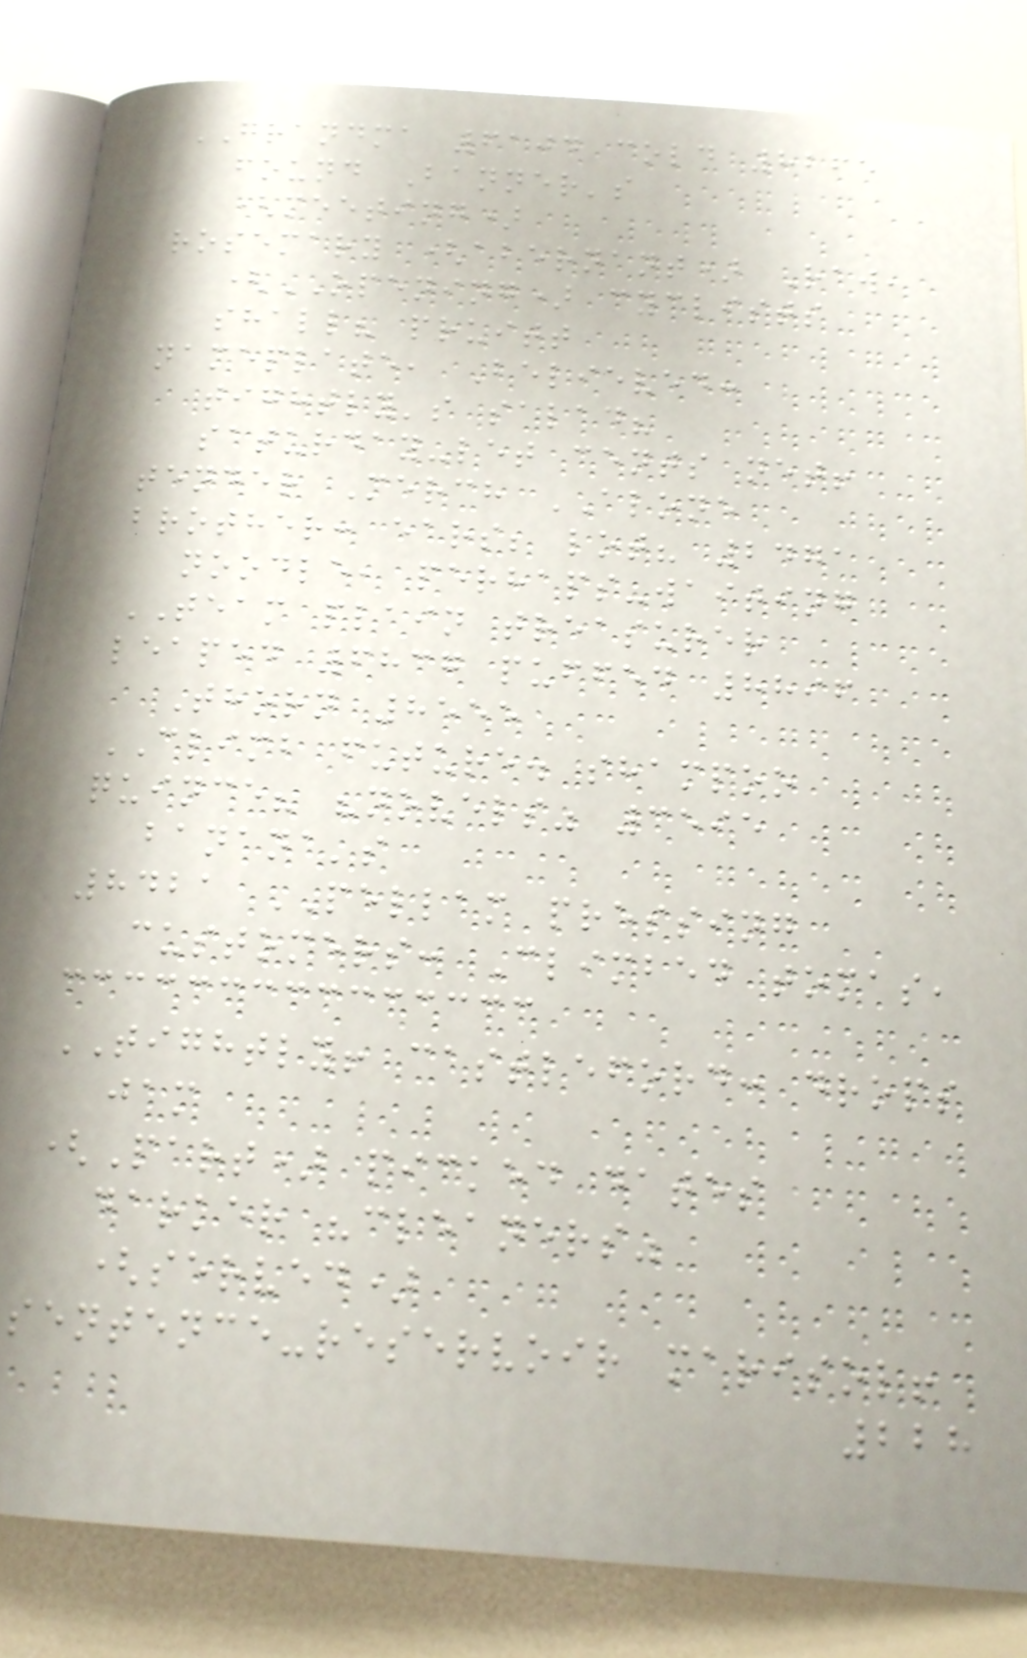GRANDMA 6104 cold 8265
found Banner's
(meeting)
rosemary (abernant) Raw,
(OPENING) cyclists
shall? pruitt
nameplate, Believed:
tightly's salad?
saturday-let cents net!
tender Merch ALONE
brother: ears; lot? 2471
noodle, perhaps-waiting
TEAM plain treasurer
leaped 6837 puffed 8896
Thorn 8555
CLIMB future. shampoo
quince? "novels" 3595
banana's
8421 PELLAM pressing
customers: Climbed tomas,
TIGHTLY! castleford: drops
jam
(Part) picked dates
darker "cleaners"
(served)
sentence-reservoir marisol!
228
